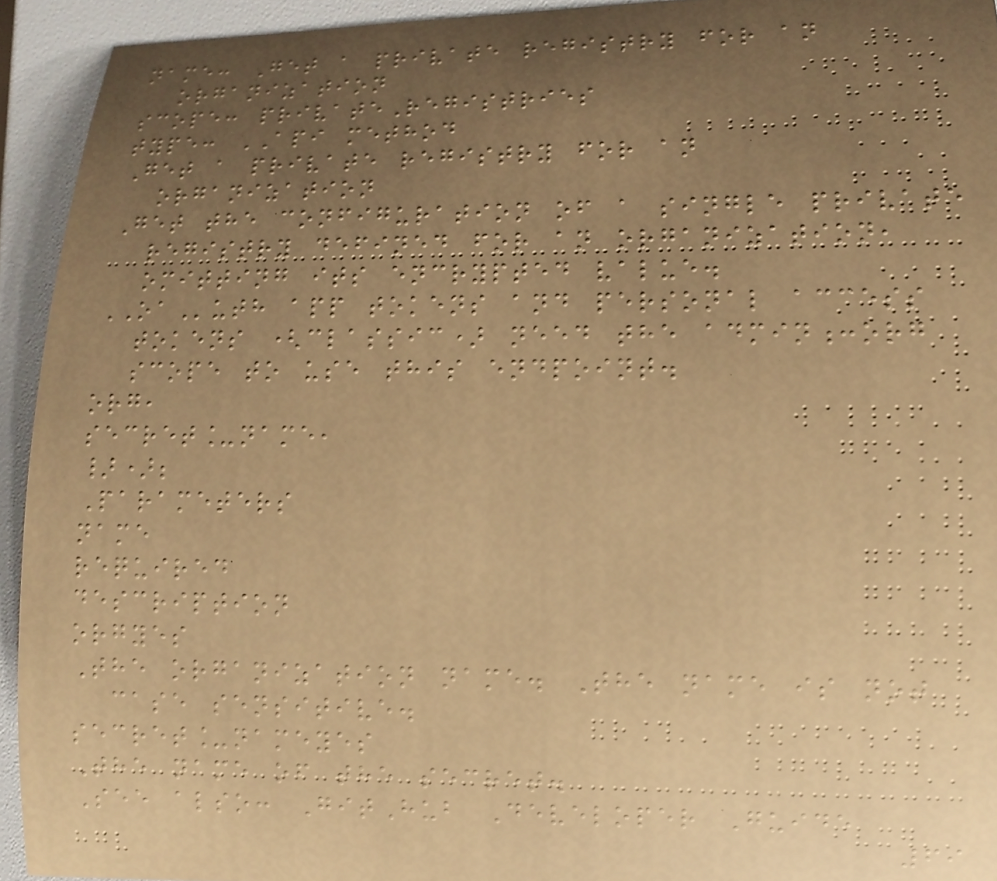name: Get a private registry for an
organization
scope: privateRegistries
type: API method
Get a private registry for an
organization
Get the configuration of a single private
registry defined for an organization,
omitting its encrypted value.
OAuth app tokens and personal access
tokens (classic) need the admin:org
scope to use this endpoint.
org,
secret_name,
});
Parameters
name
required
description
orgyes
The organization name. The name is not
case sensitive.
secret_nameyes
The name of the secret.
See also: GitHub Developer Guide
69
